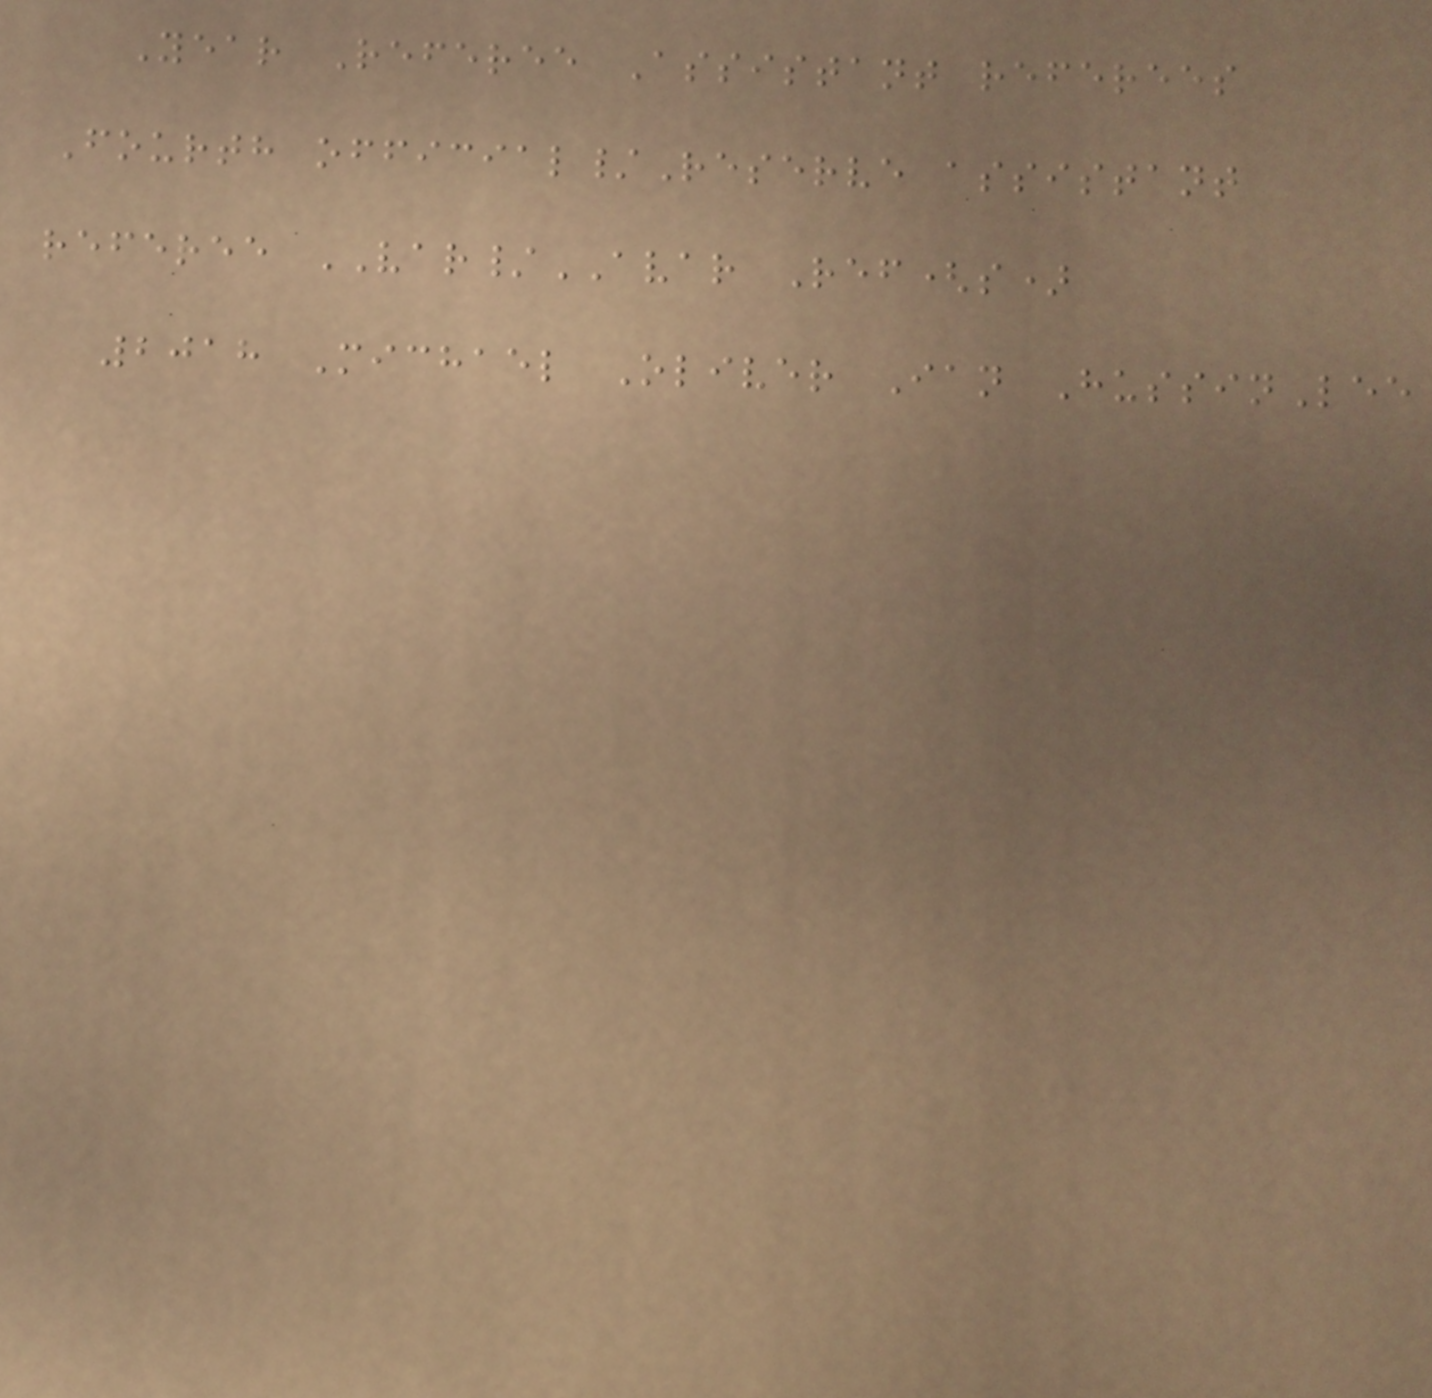Year Referee Assistant referees
Fourth official/Reserve assistant
referee VAR/AVAR Ref(s)
2018 Michael Oliver Ian HussinLee
